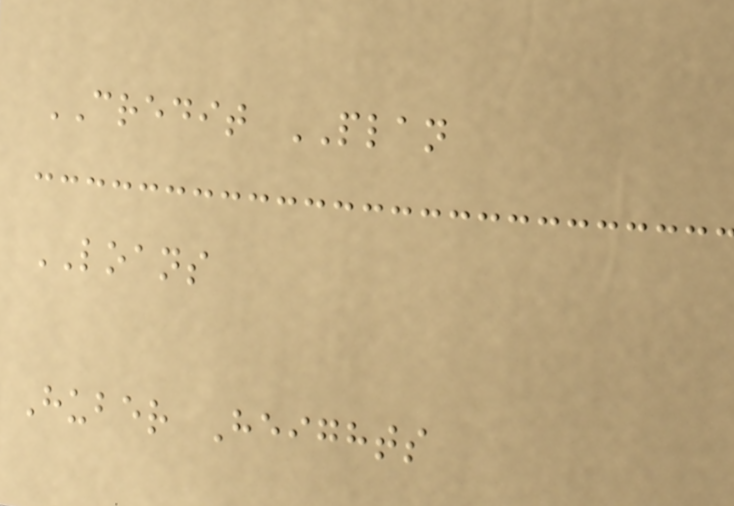CREDIT PLAN
LOANS
Huber Heights
